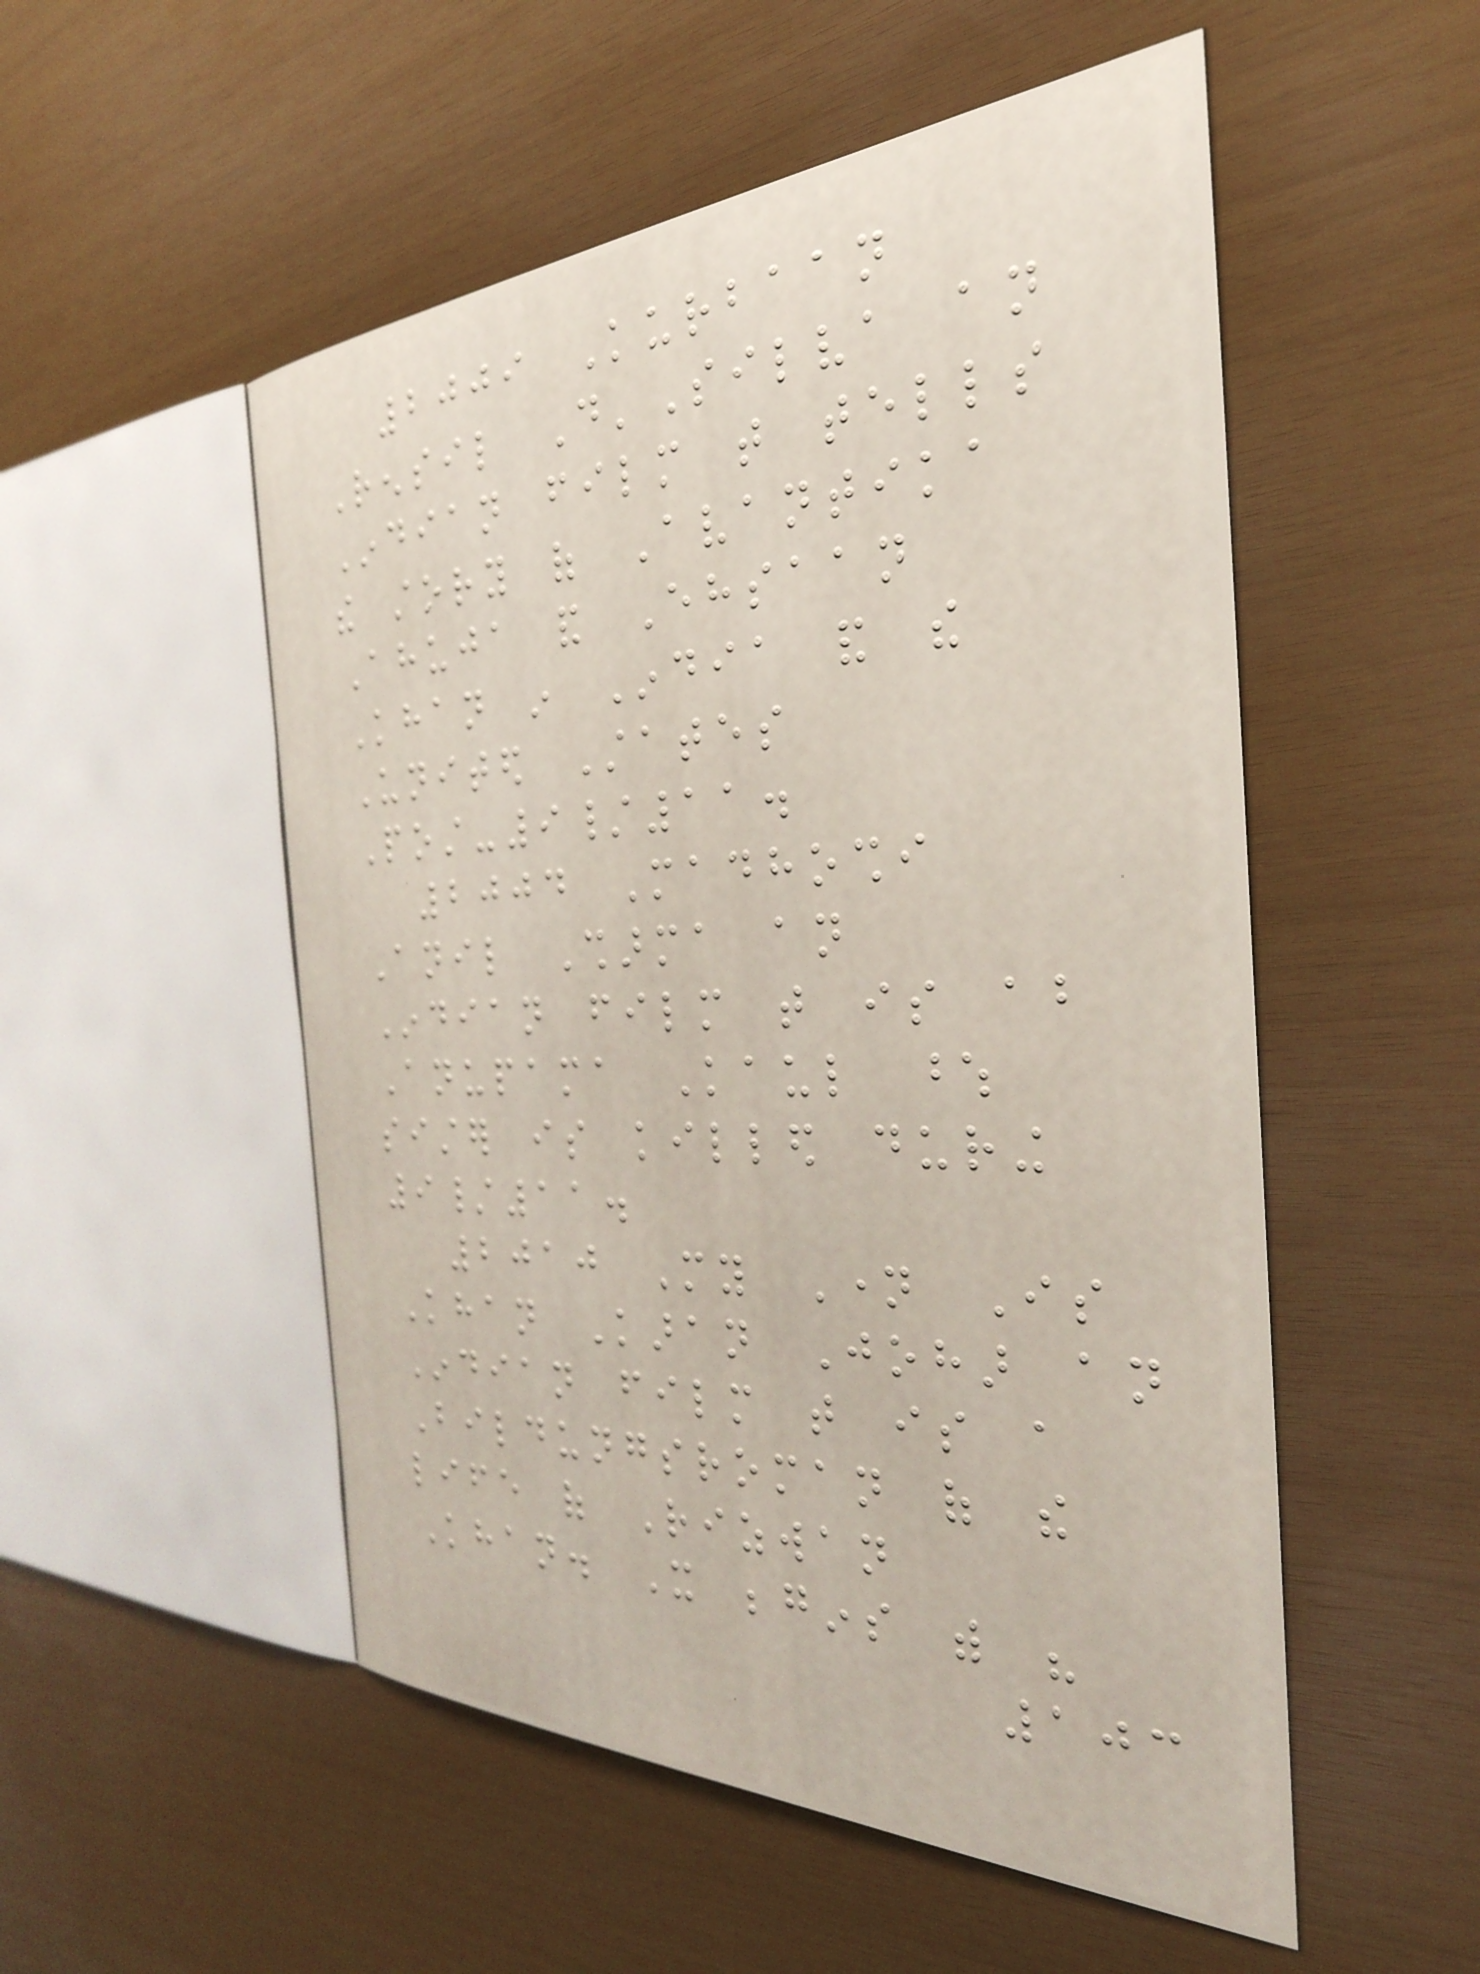2009 Kurbaan
Rensil D'Silva an
Indian film that tells
the story of Avantika
Ahuja and Ehsaan
Khan in India and the
United States
Post-9/11.
2004 Madhoshi
Anil Sharma an
Indian film that is about
Anupama Kaul whose
sister is killed during
9/11.
2010 My Name Is
Khan Karan Johar an
Indian film that is a
Bildungsroman of the
life of Rizwan
Khan. It begins with his
103
